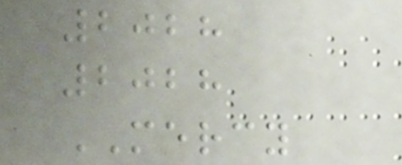2028
2028
MERCY
